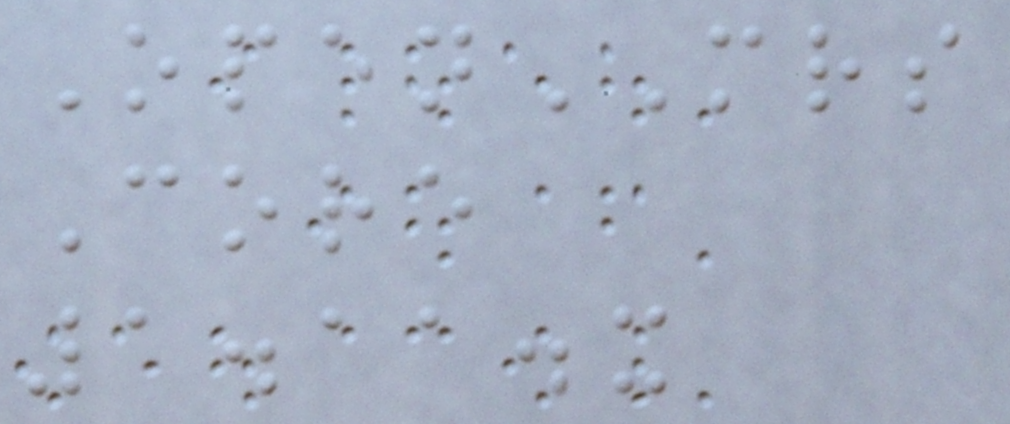OpenMRS
Core
1.11.x
